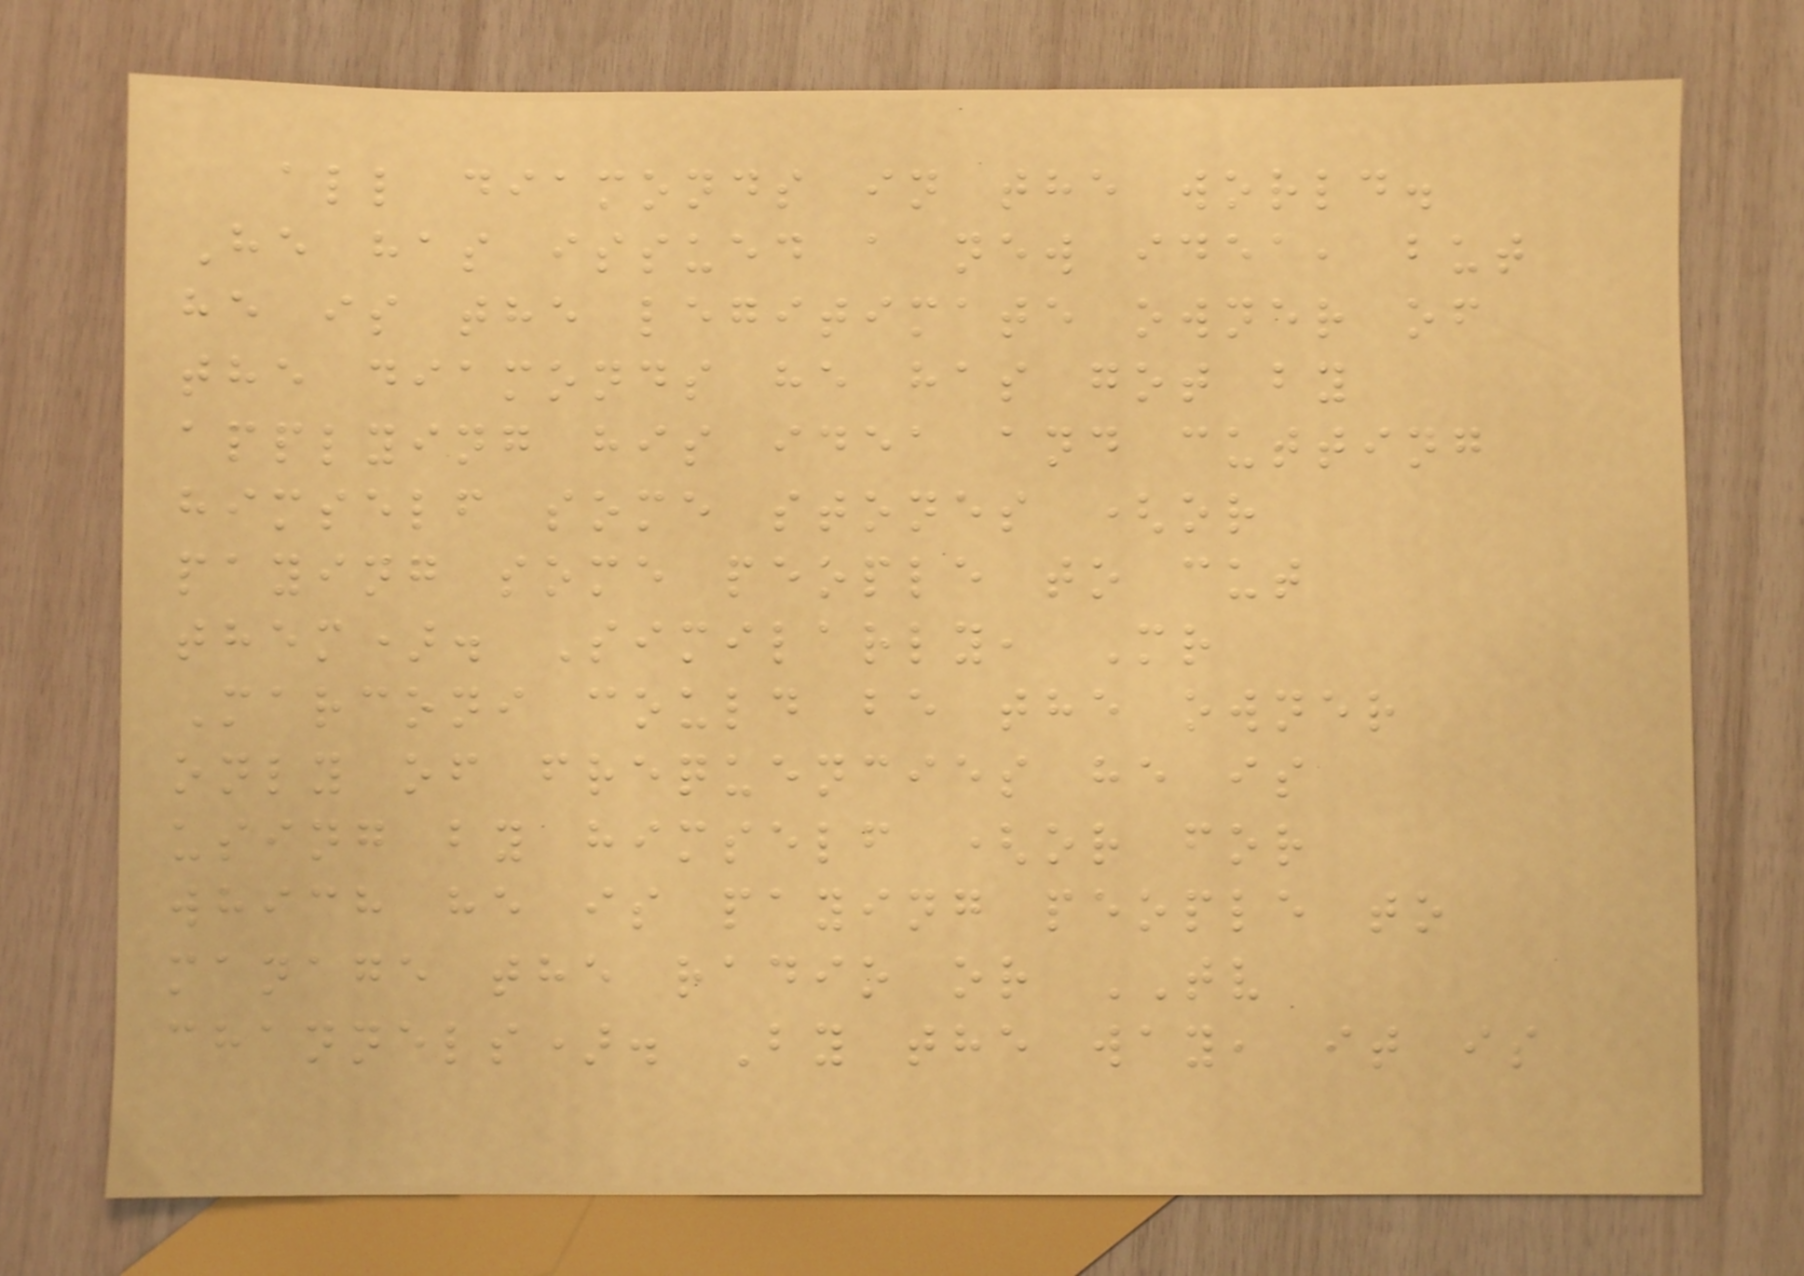all diamonds in the world.
He has issued a new idea, but
he is the legitimate owner of
the diamonds he has got by
applying his idea and cutting
himself some stones (or
paying some people to cut
them). Similarly, Mr
Marconi could be the owner
only of frequencies he is
using by himself (or for
which he is paying people to
manage the radio or TV
channels). By the way, it is
